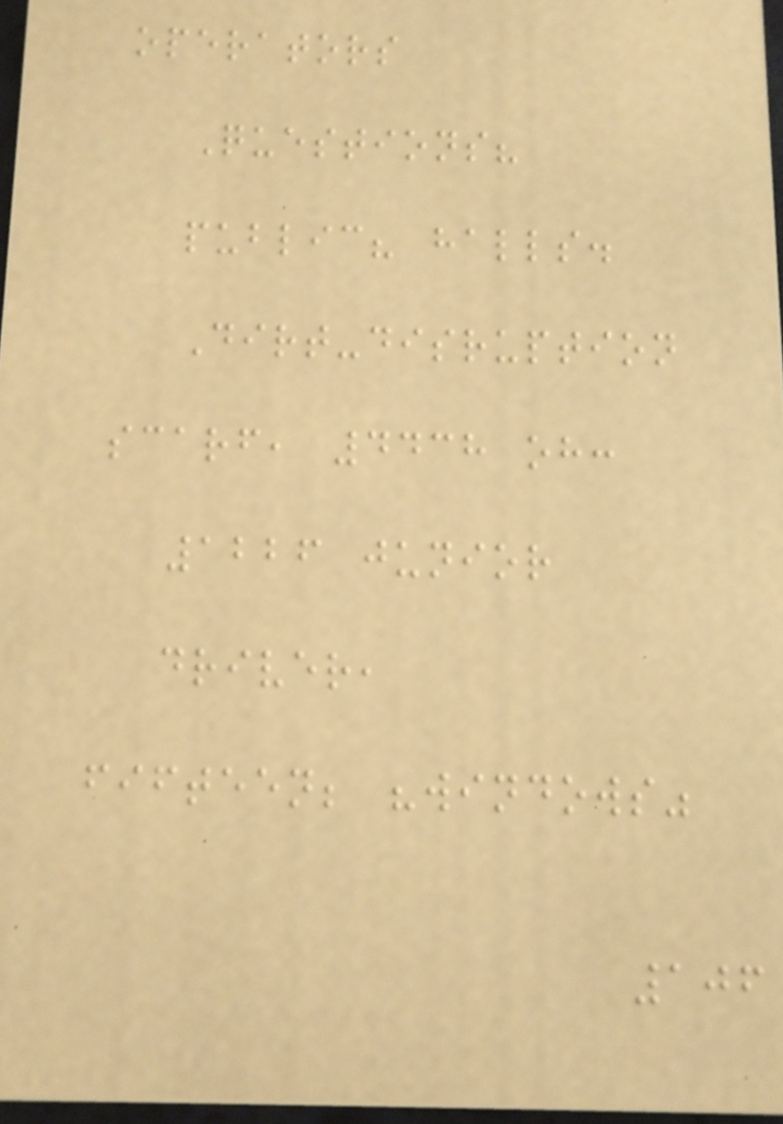operators
Questions?
public? halls.
Dirt-disruption
scarf, 4438 oh:
1226 junior
driver,
fifteen; "windows"
106
